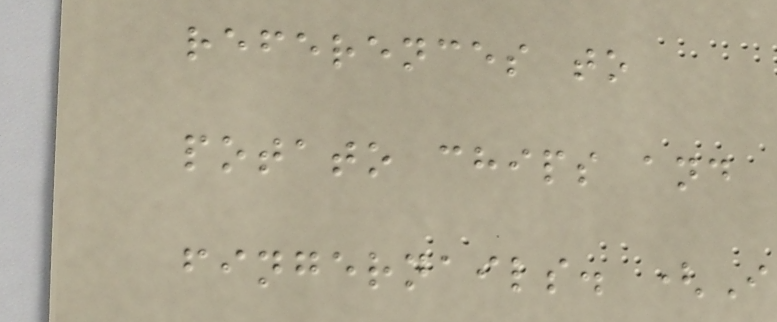references to
potato chips and
fingernails. (I
